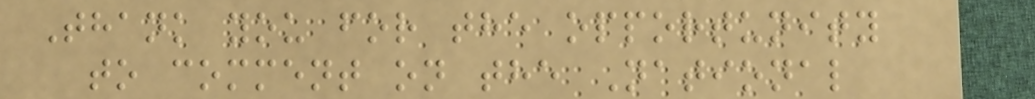Thank you for the opportunity
to comment on the National
